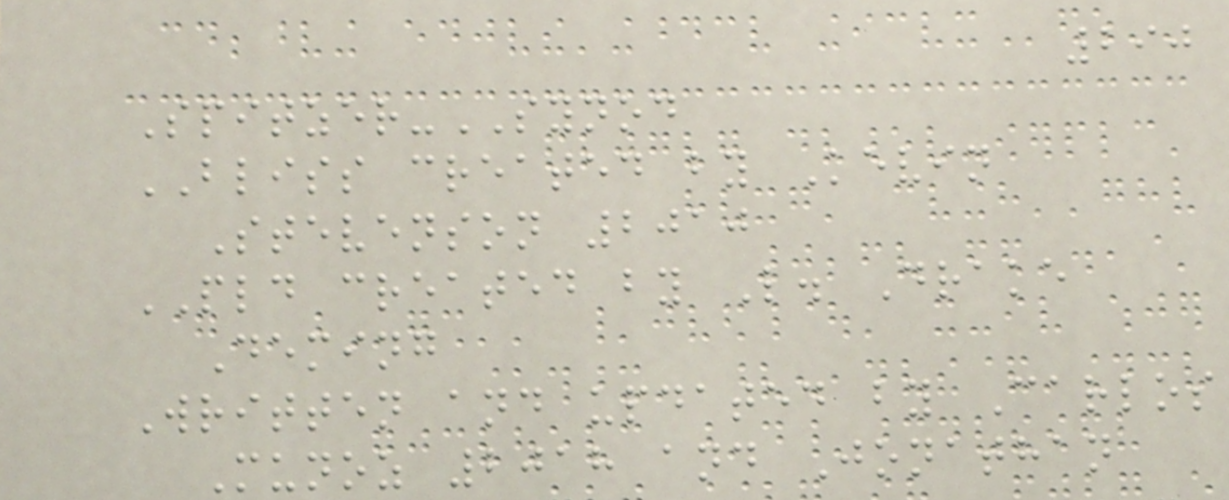290
Spitzer-SYNOD
BLISS created by Kevin
Stevenson 2010
PLD created by L. Drake
Deming
Written and updated by Carlos
Munoz 2018 and Jonathan
